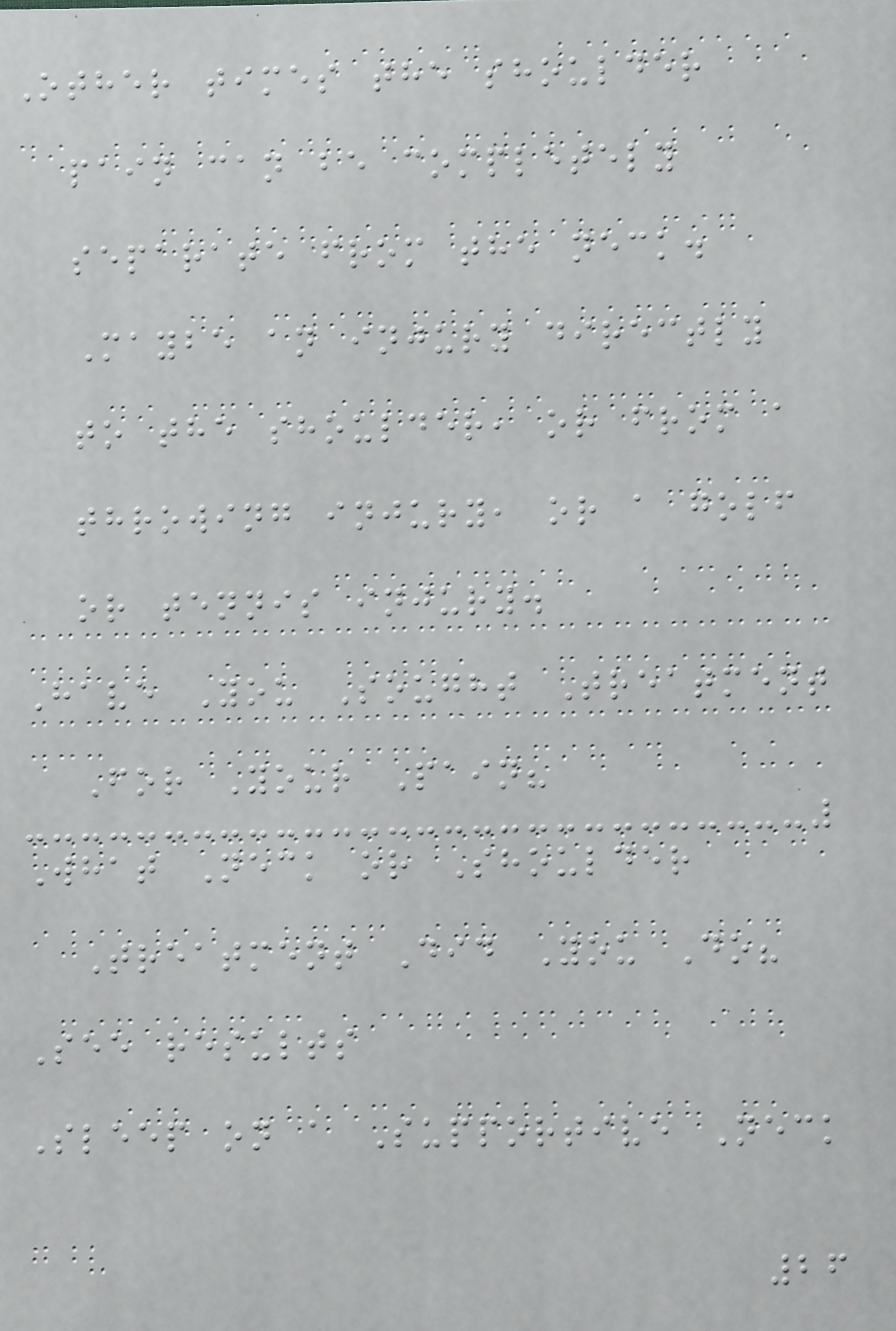Other times the shoulder
pain can be completely
separate from the neck.
Maybe an injury directly
to the shoulder, or from a
throwing injury, or a golf
or tennis injury.
Have You Sought Treatment
For Your Pain?
What Neck or Shoulder
Treatment Did You Do?
See results
Sleep on a Supportive Neck
26
